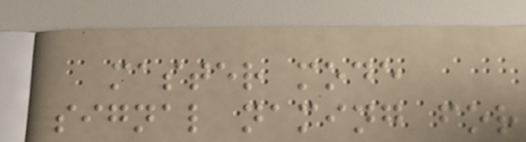master mode
signal naming for
